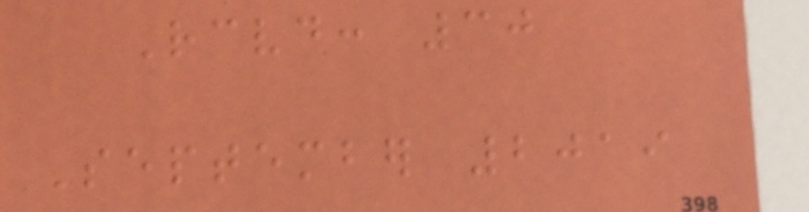Received: 30
September 2019
